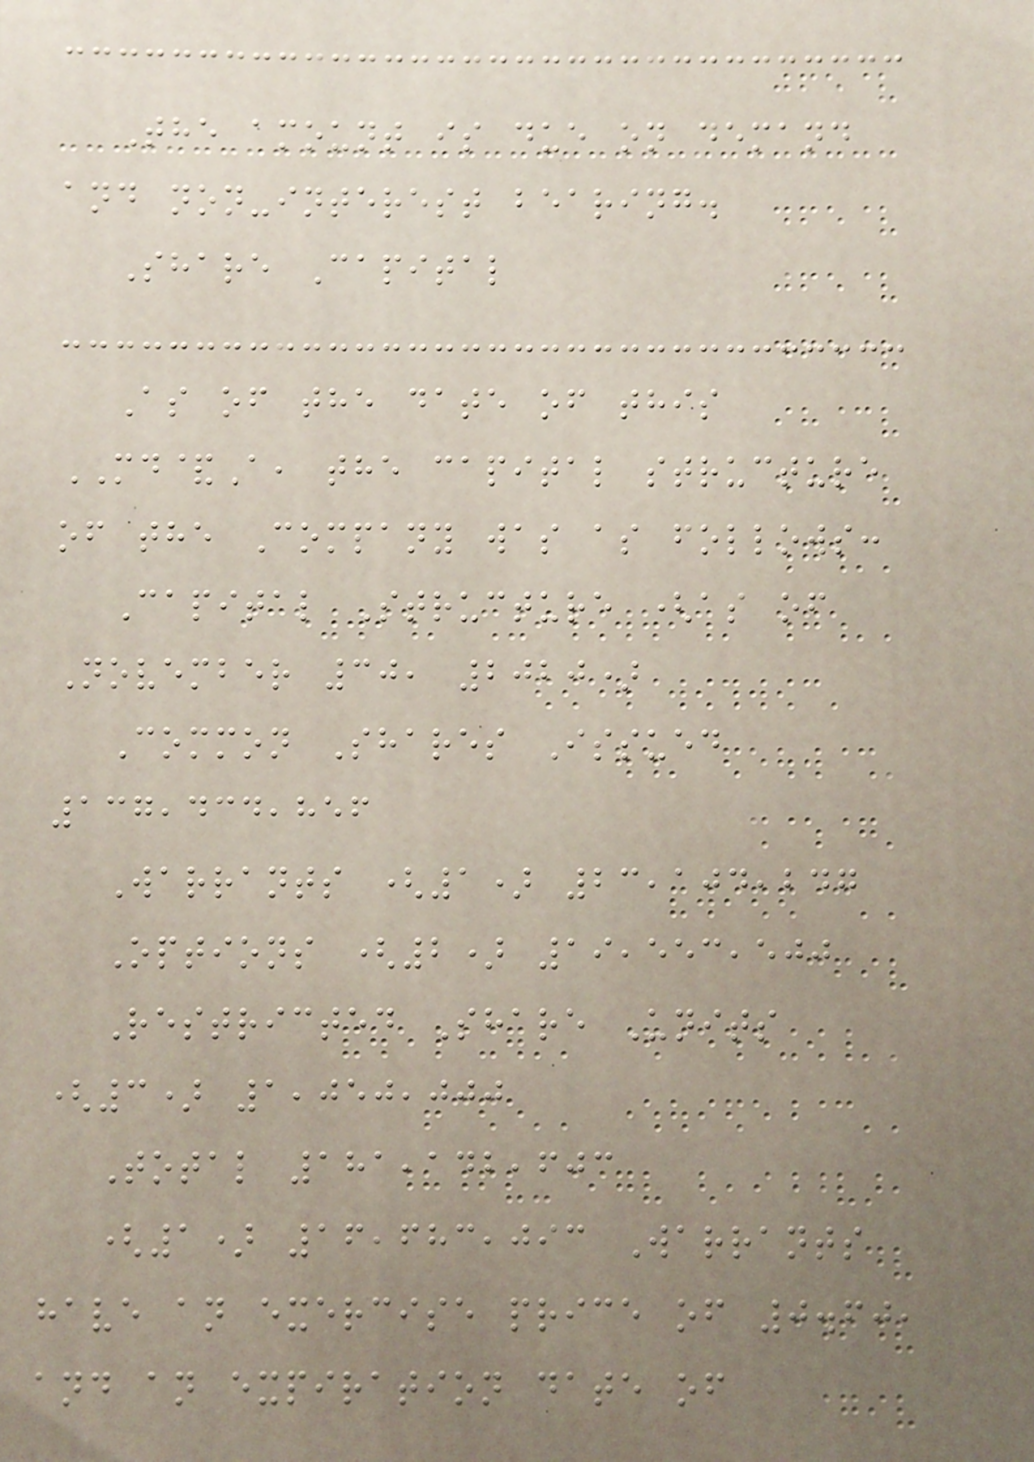The amount is due on demand
and non-interest bearing.
Share Capital
As of the date of this
MD&A, the capital structure
of the Company was as follows:
Capital Structure (as of
November 30, 2020)
Common Shares Issued
137,434,856
Warrants (1) 23,104,247
Options (2) 19,553,500
Restricted Share Units
(3) 1,050,000
Total 181,142,603
(1) 16,683,093 Warrants
have an exercise price of 0.60,
and an expiration date of
